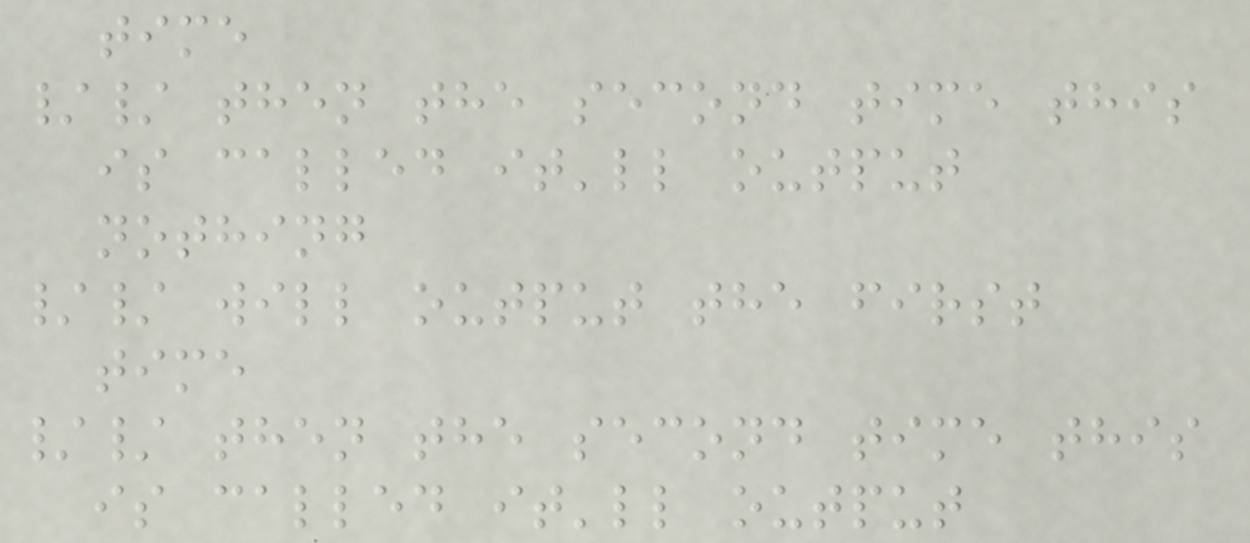time
// then the second time this
is called it'll output
nothing
// will output the first
time
// then the second time this
is called it'll output
